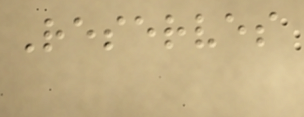Reserves
